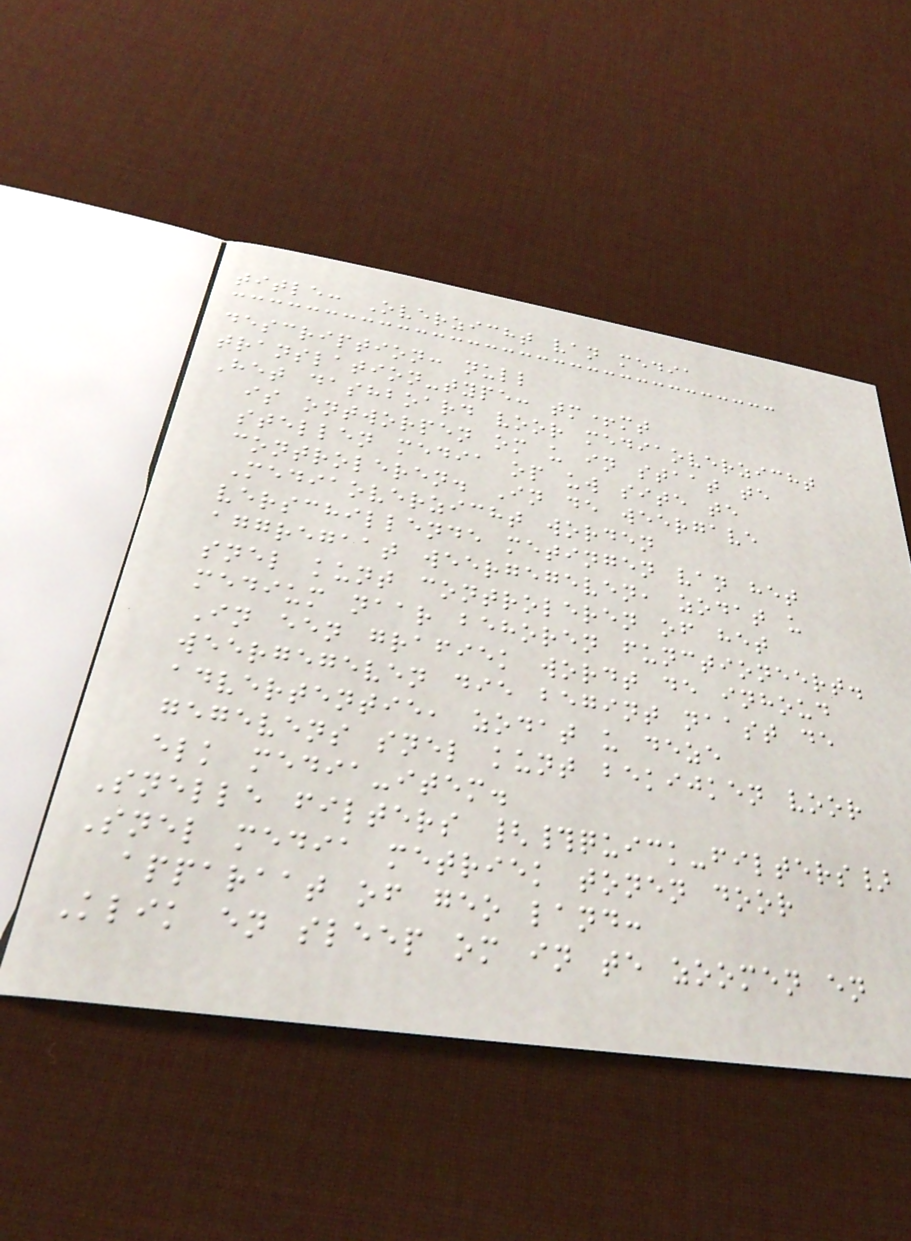title: Overzicht van media
description: null
translation-type: tm+mt
Het dashboard voor mediaoverzicht
is ontworpen om u in staat te
stellen media op uw site te
controleren. In de weergave
Mediaoverzicht worden
verschillende metingen van het
aggregaat weergegeven, zodat u
snel kunt controleren of het
medium naar behoren functioneert.
In een grafiek wordt de inhoud
weergegeven die begint naast de
advertentie, zodat u deze
gegevens snel kunt bekijken voor
elk media-item.
Snelle filters {#quick-filters}
Snel media metriek tonen door
apparaat of geo land:
Klik en sleep om in te zoomen en
